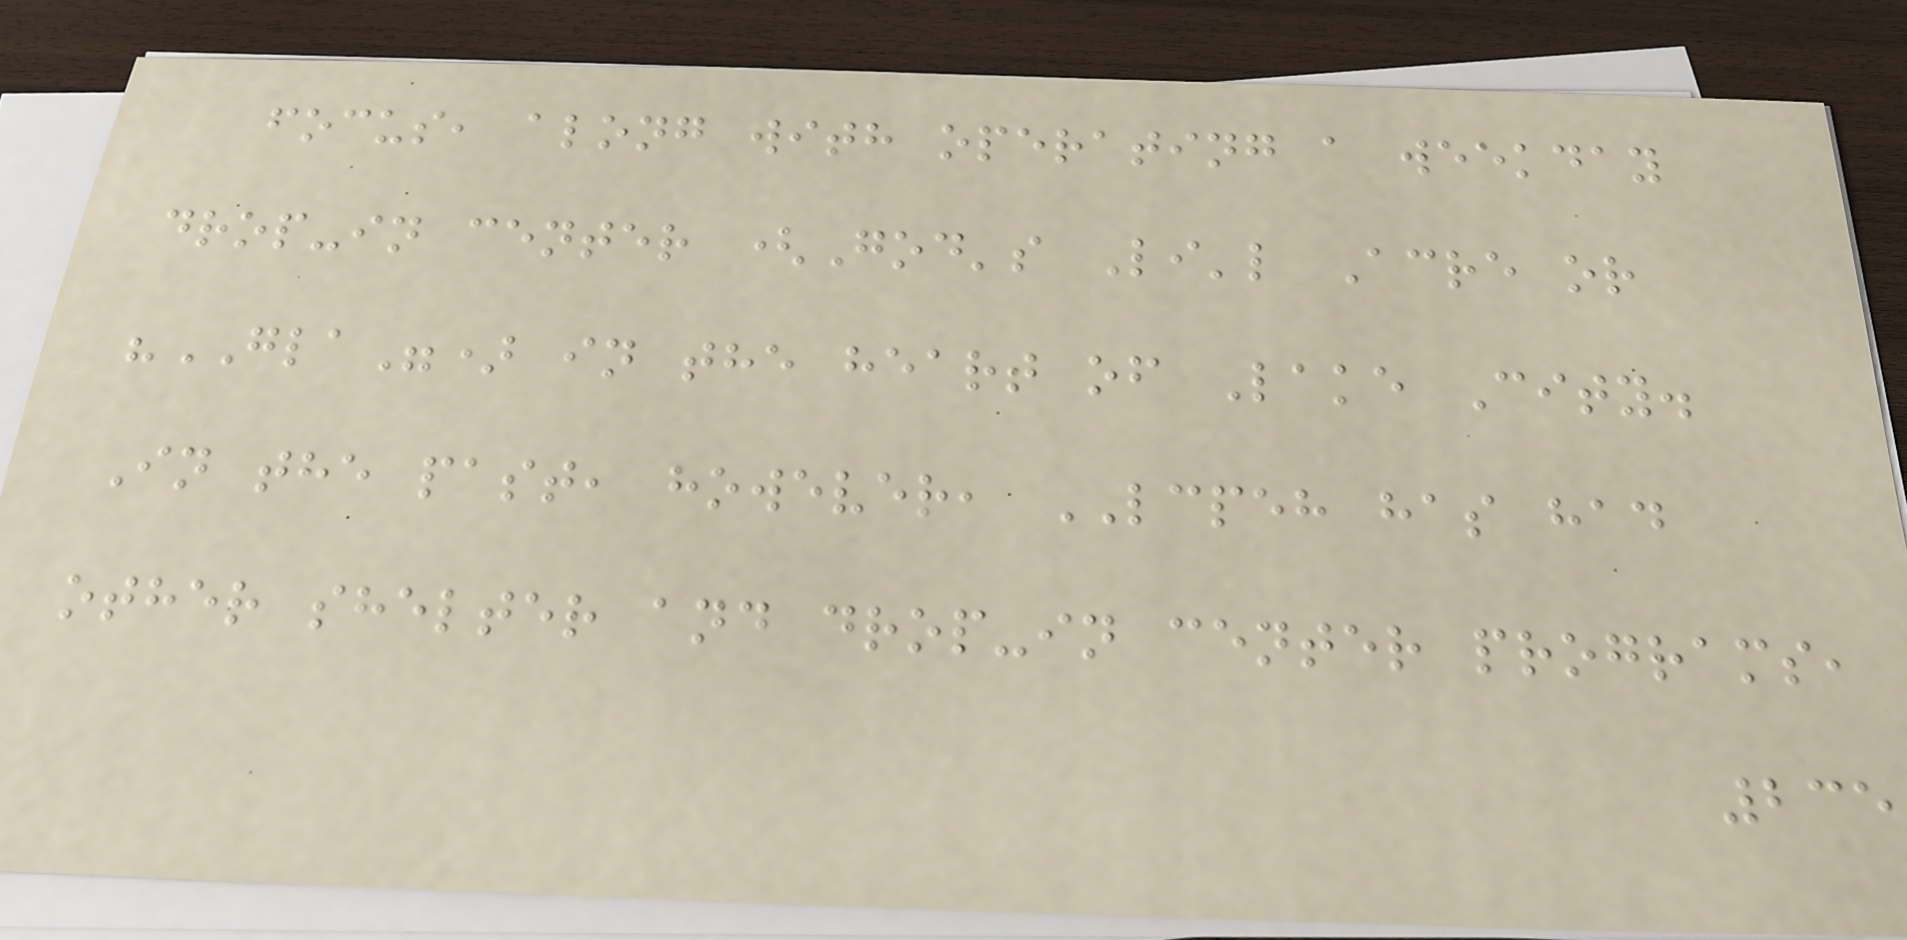focus, along with operating a weekday
drop-in center (God's Li'l Acre or
"GLA") in the heart of Lake City.
In the past, however, LCPEH has had
other shelter and drop-in center programs,
235
